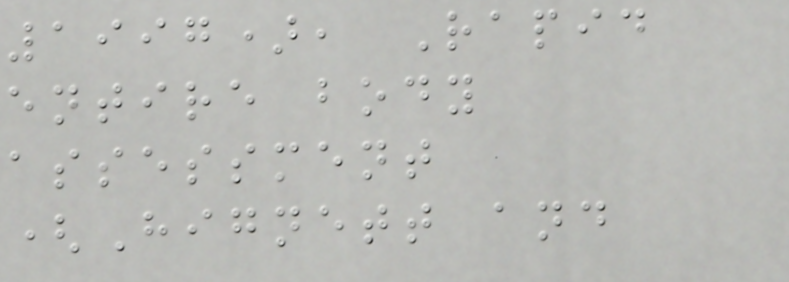1997), Rapid
entire body
assessment
(Hignett and
